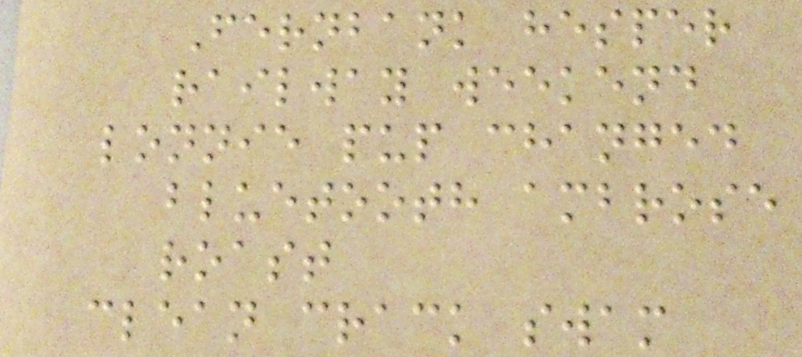Fernbank hesper
railway weekend
lonnie pup changed
bluetooth ambrose
roast
clean crack swam
